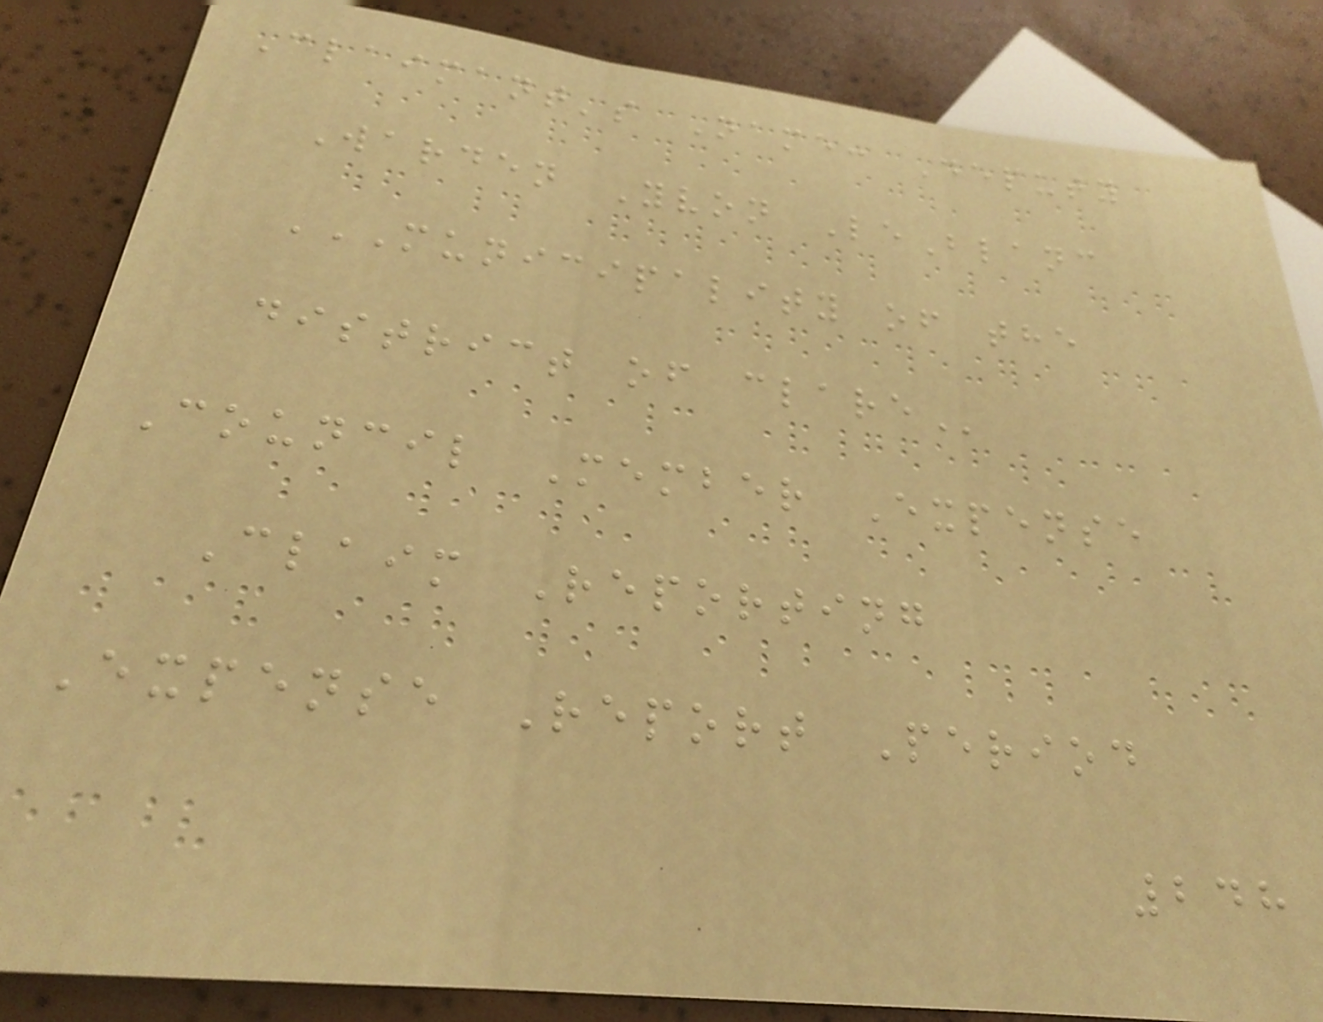Claimant's Name: Deputy
Warden Yvon LeBlanc
MUNICIPALITY OF THE
DISTRICT OF CLARE
Council Member Expense
Claim Reporting
Expense Report Period
248
